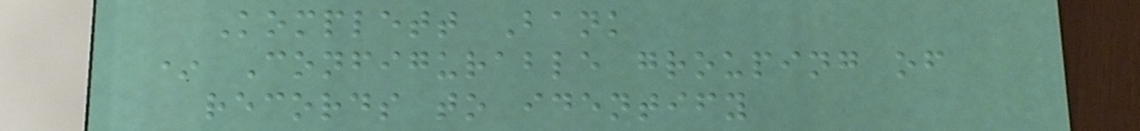Komplett Bank
* Configurable grouping of
records to identify
